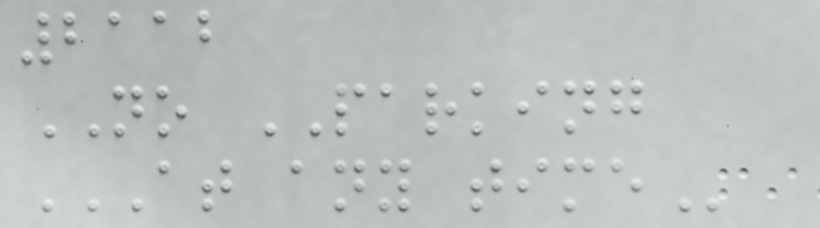2112
NO PARKING
AT ANY TIME
